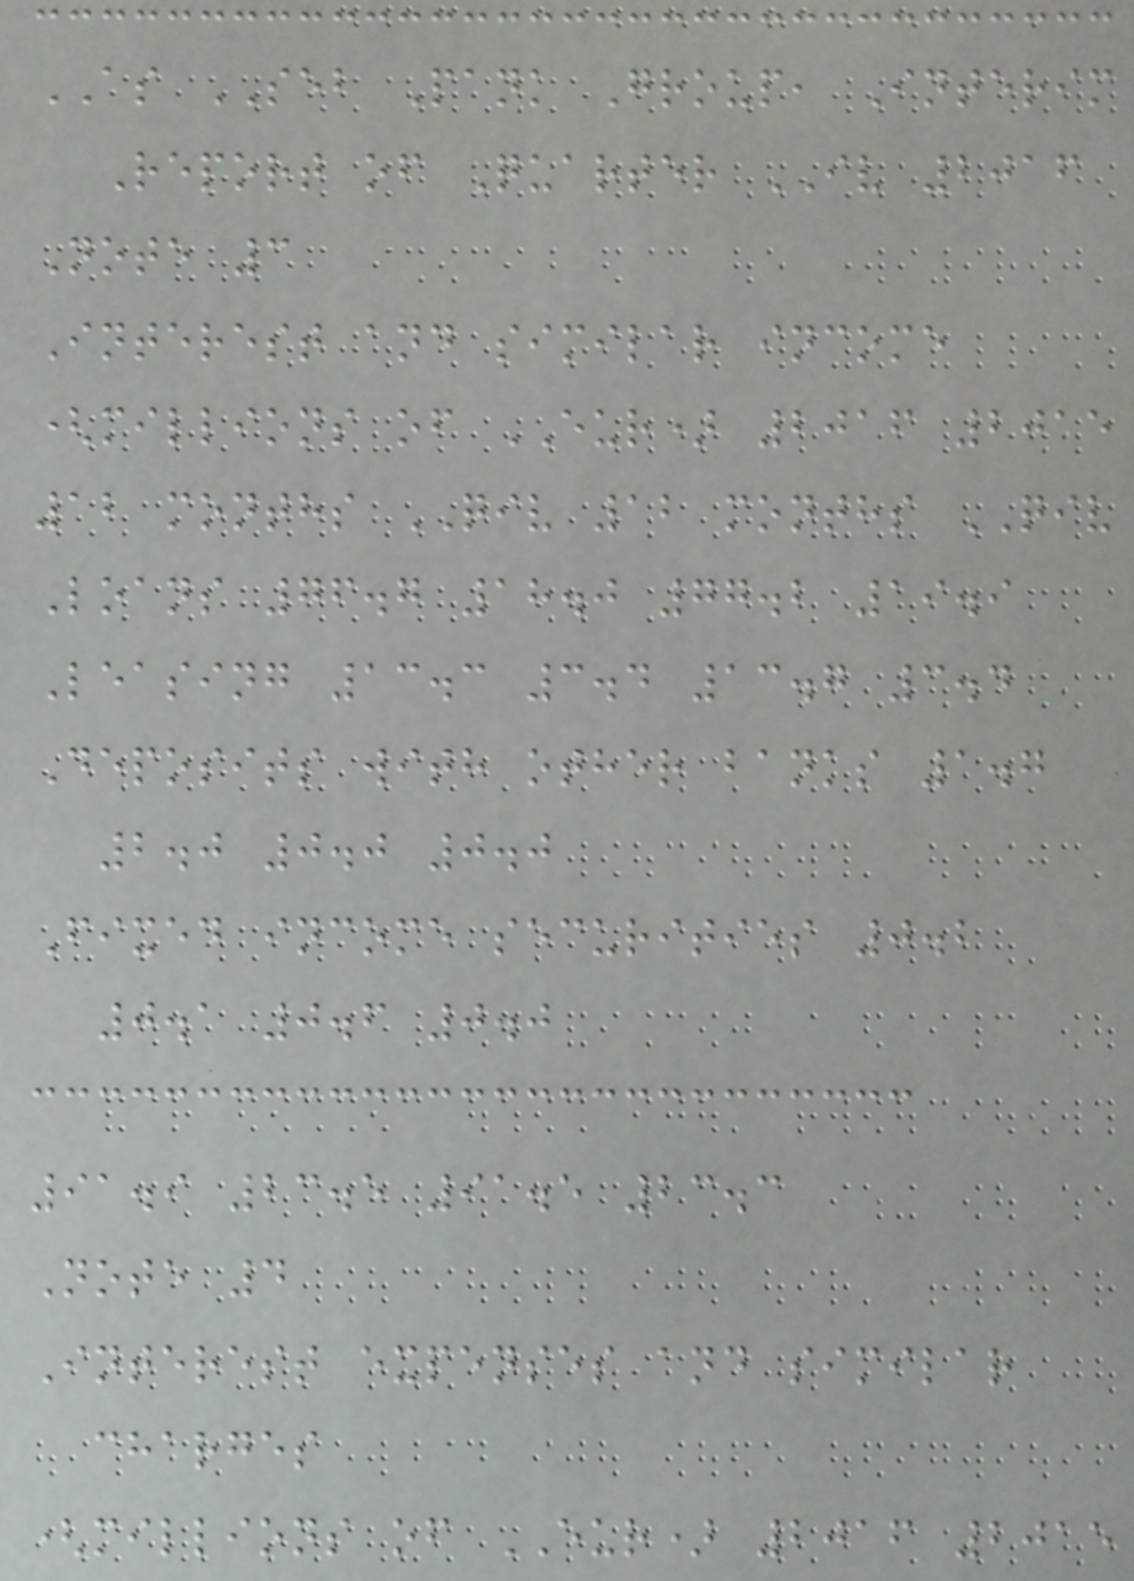AS SEB Pank Group, Interim
Report of Quarter IV 2016
Note 3
Interest and similar income
(millions of EUR) 2016 2015
12 months QIV 12 months QIV
Loans 76.7 18.0 77.2 19.9
Leasing 13.3 3.4 13.7 3.4
Deposits with other banks 1.7
2.0 0.0 0.0
Fixed income securities 0.2
0.1 0.6 0.0
91.9 23.5 91.5 23.3
Note 4
Interest expenses and similar
charges
(millions of EUR) 2016 2015
